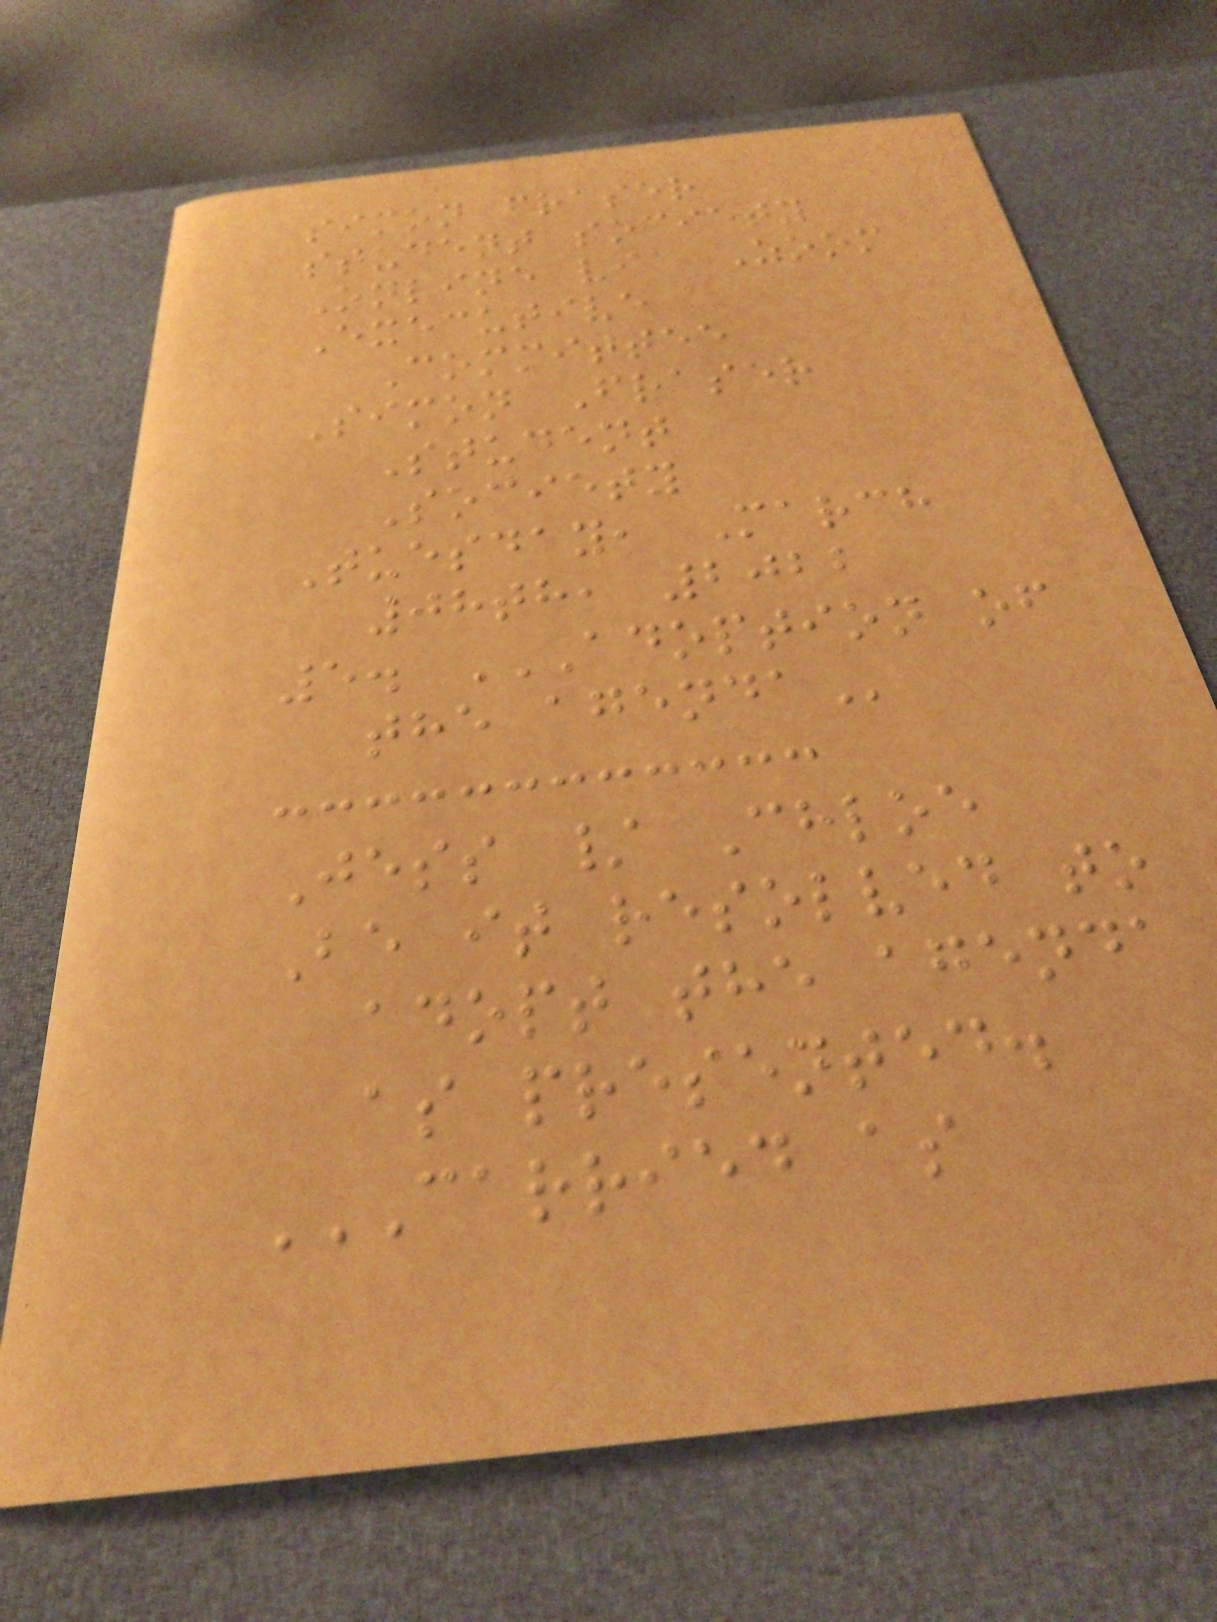simon fraser
student society
Online via Zoom
Executive
Committee
Simon Fraser
Student
Society
Tuesday, March
08th, 2022
5. ADOPTION OF
THE AGENDA
Jess / Chloe
Be it resolved to
adopt the agenda
as presented.
CARRIED AS
